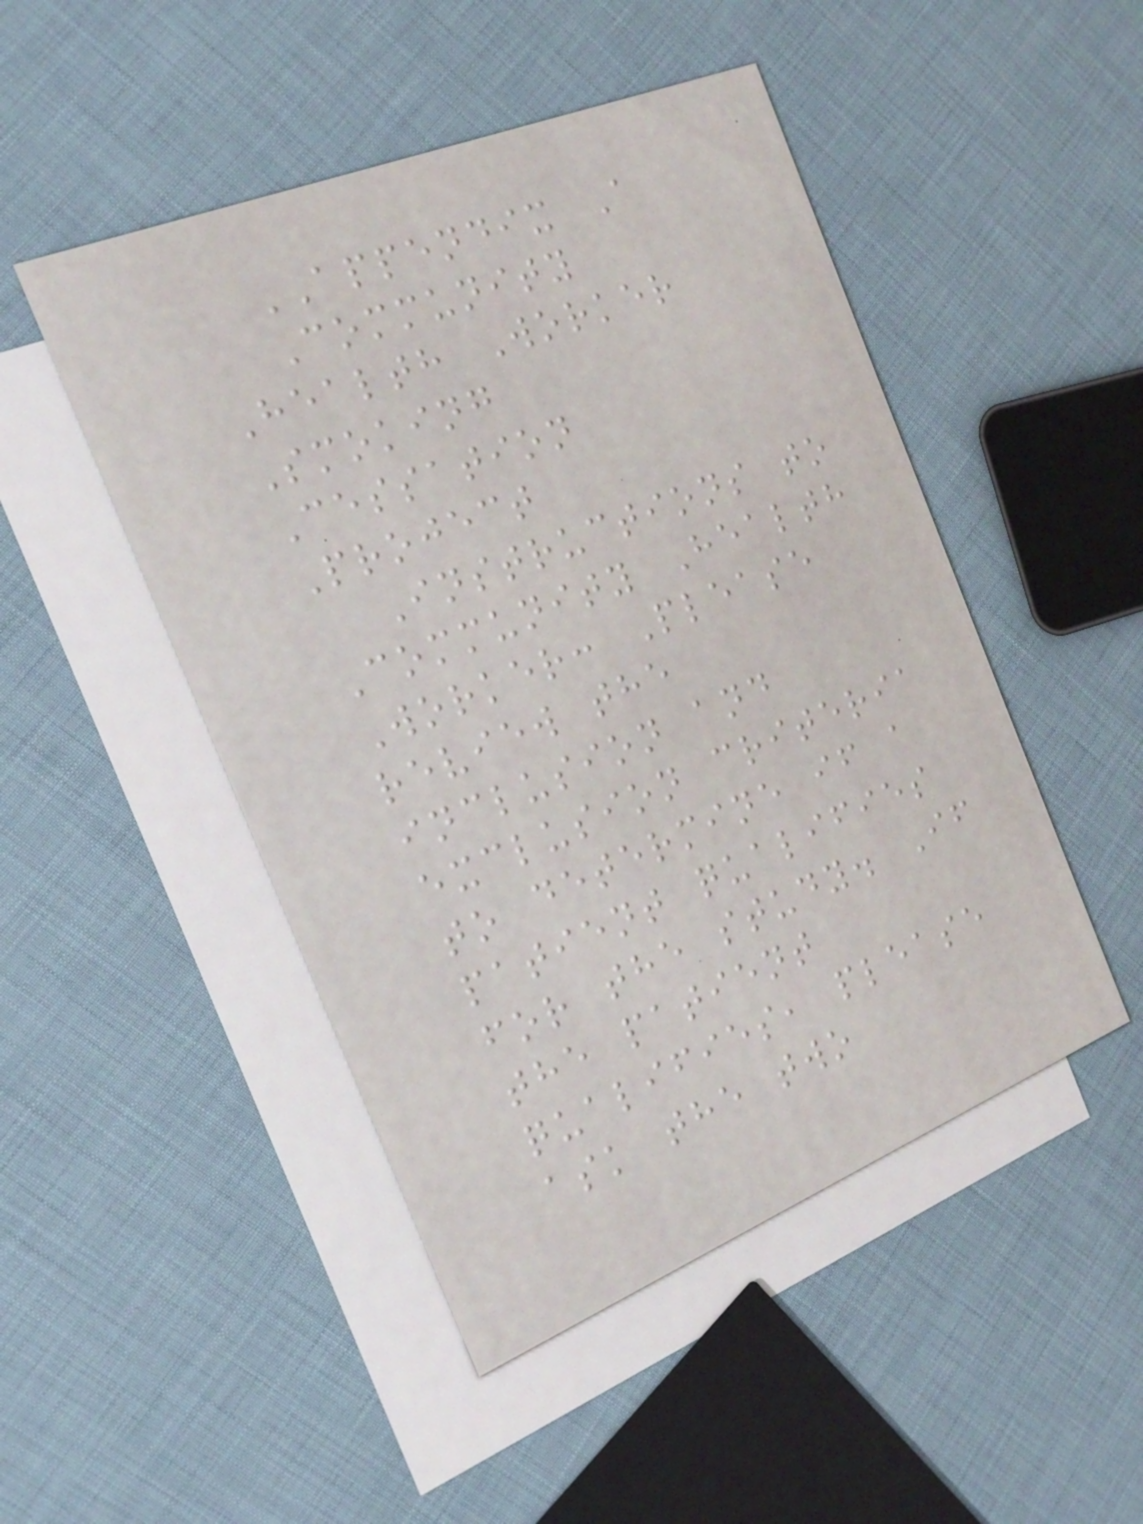APPENDIX A
Community
Health Worker
Smoking
Cessation
Project
Instructions to
Community Health
Worker: Please
review the
inclusion and
exclusion criteria
to determine if a
patient qualifies
for the study. If
the patient
qualifies, please
ask the two
